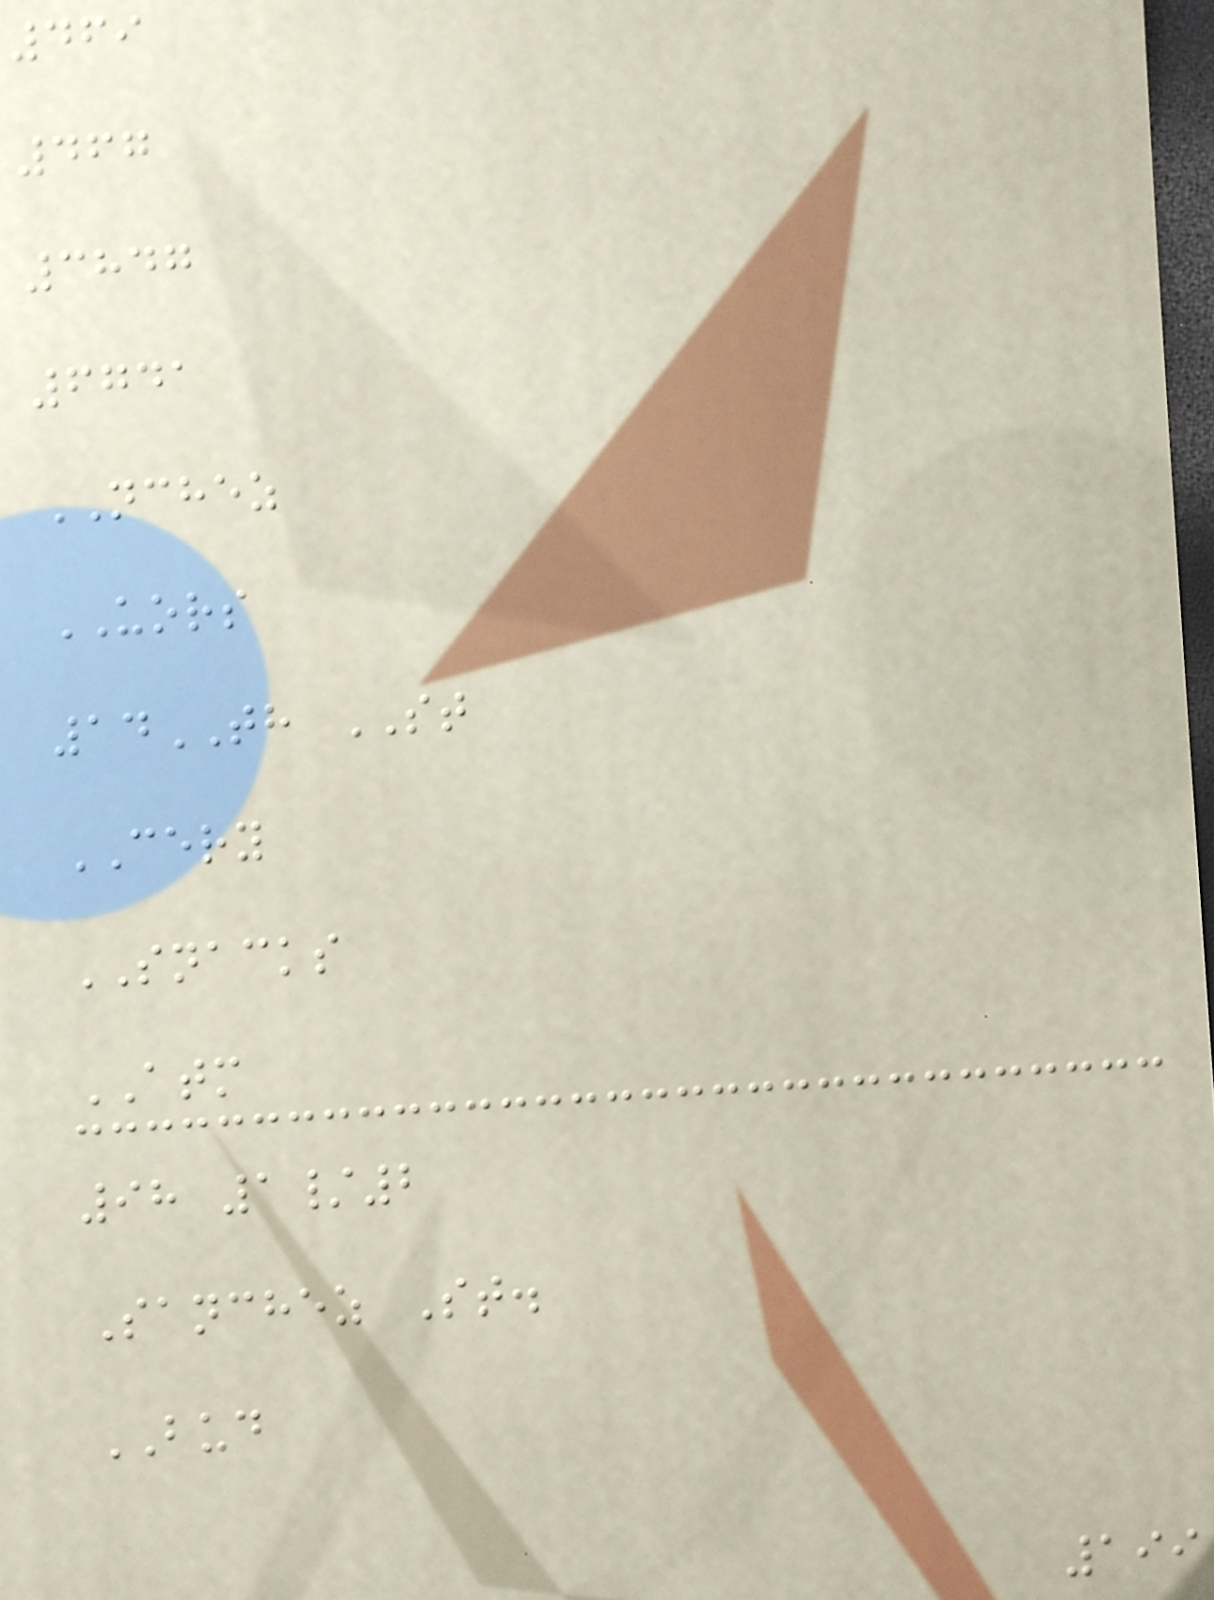469
467
3847
6741
NCHEZ
UORS
14TH ST
CERY
SNACKS
ATM
98 1/2
Sanchez St.
BUD
199
